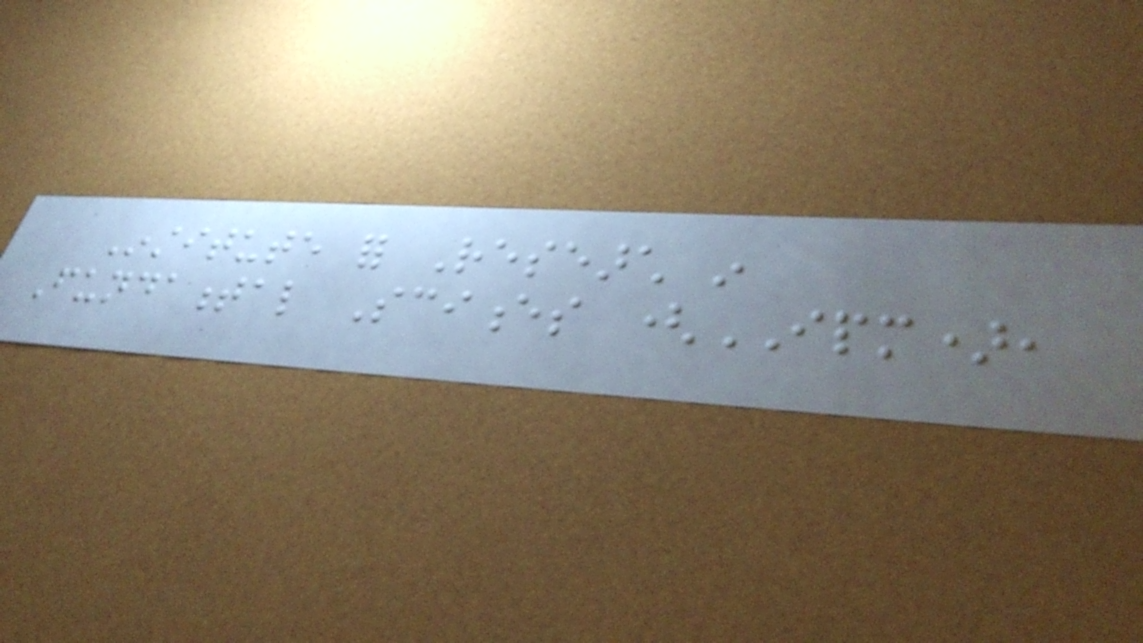Institute for Research in
Fundamental Sciences (IPM),
